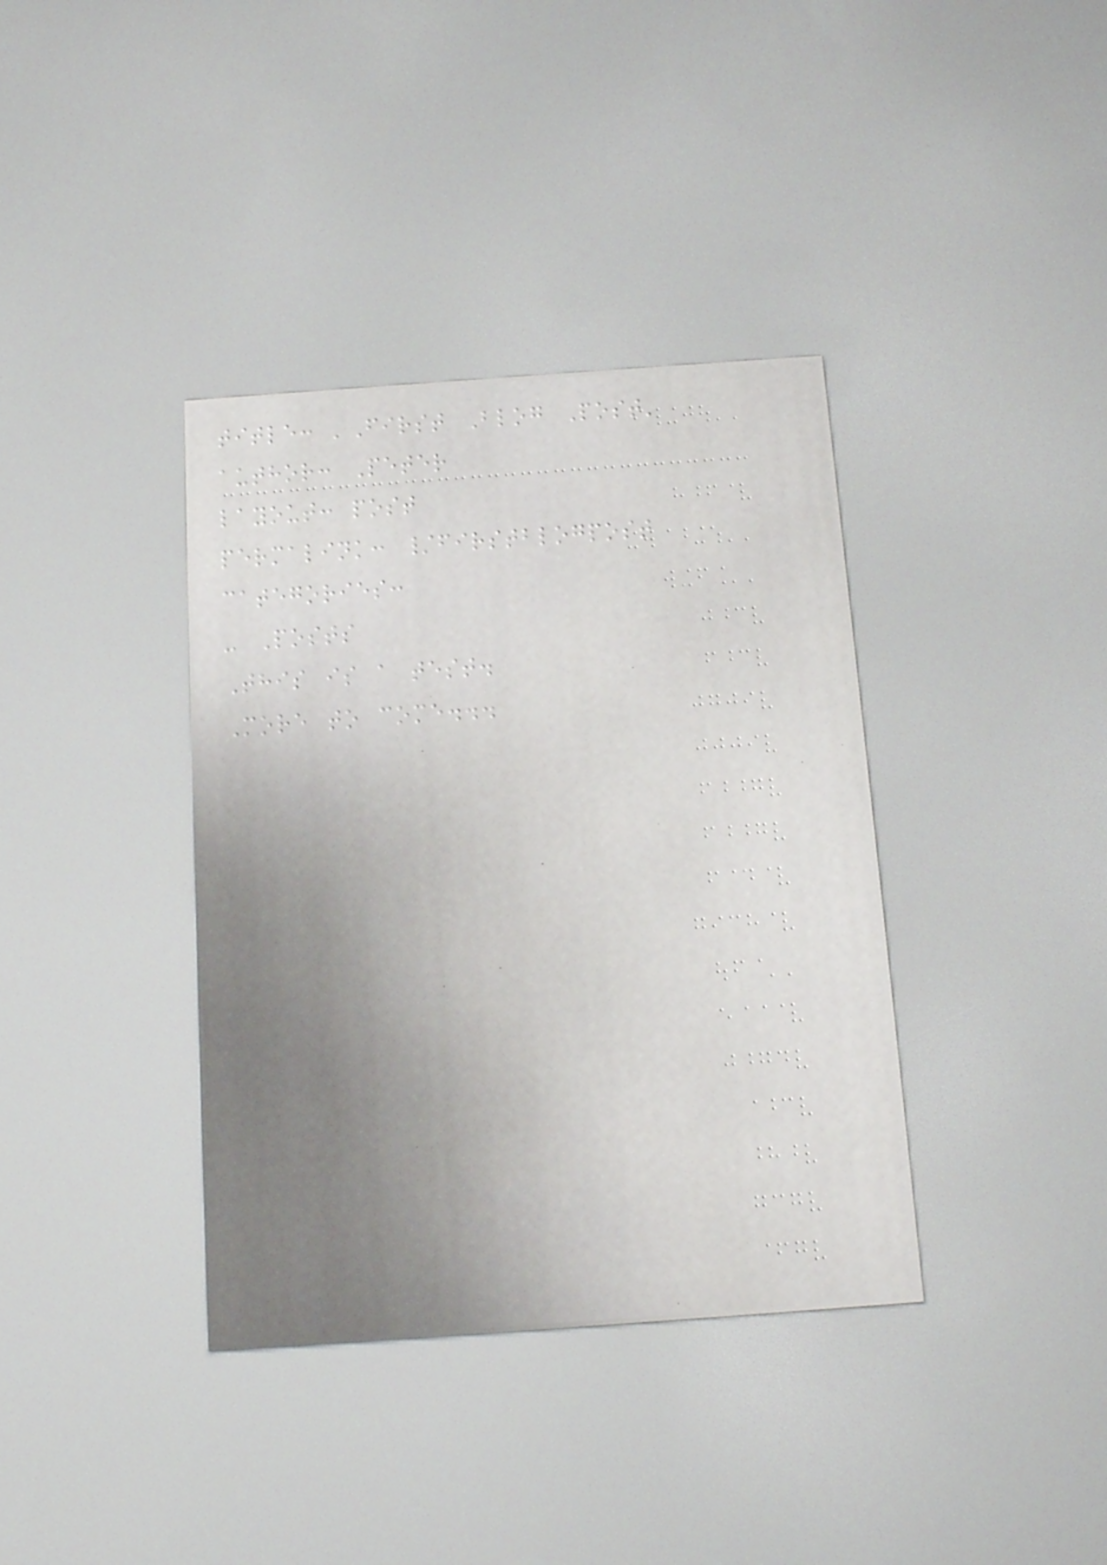title: 'First Blog Post'
author: Peter
layout: post
permalink: /firstblogpost
categories:
- Posts
This is a test.
More to come...
